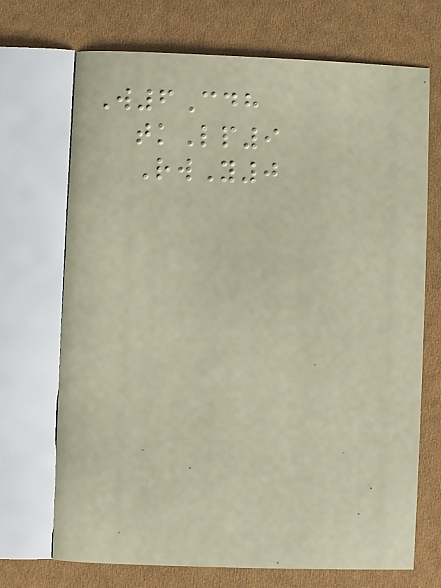W6Cdh
tkLp9
RwY0
